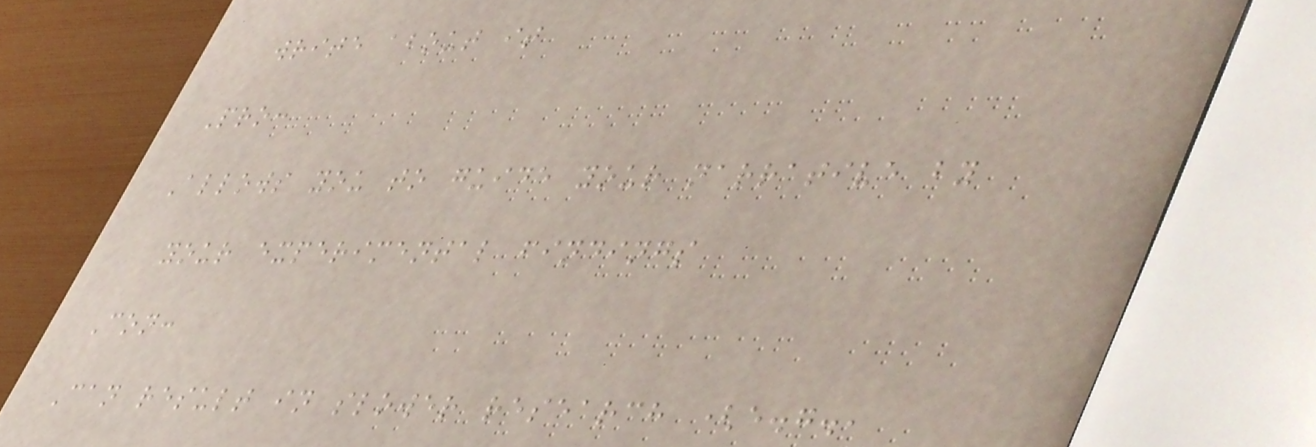write about it
Pro:
Allows you to guide your narrative by
your experimental findings
Con:
Can result in slower research (e.g.,
